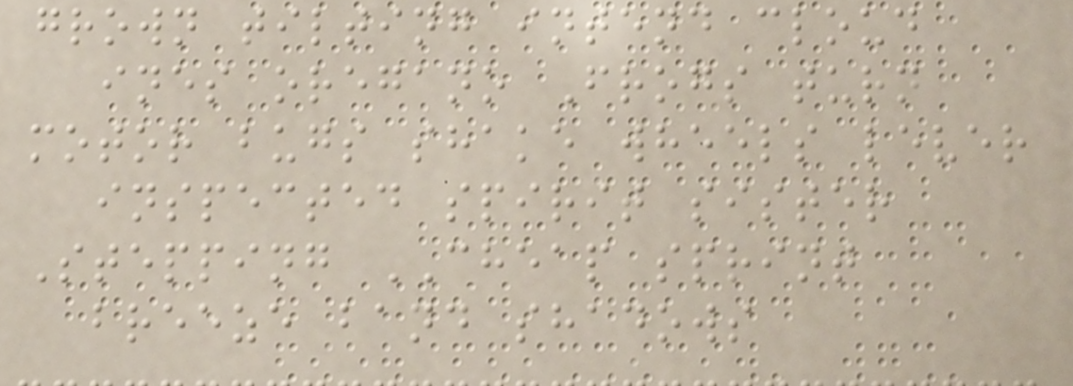grown tilting intend cloud
ines oregano Frogs turn
motor bugs shake wheels lever
inspected spirit sister
Stepping CHEAP sprint
breeze band shadows
